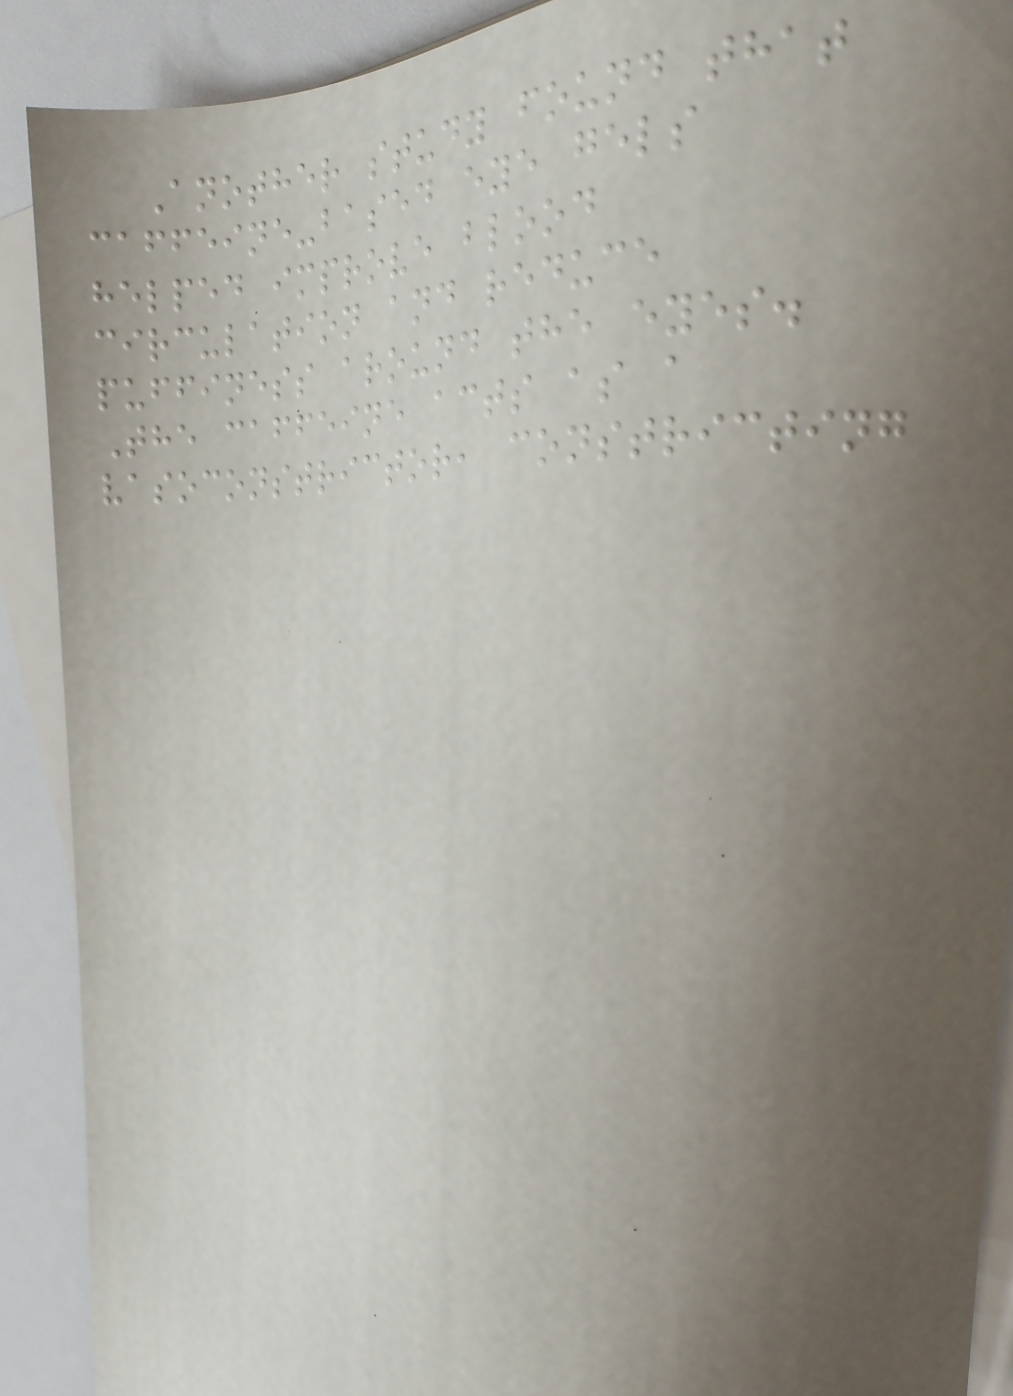Another study found that
caffeine-based eye gels
helped improve blood
circulation and reduce
puffiness around the eyes.
The caffeine acts as a
vasoconstrictor, constricting
